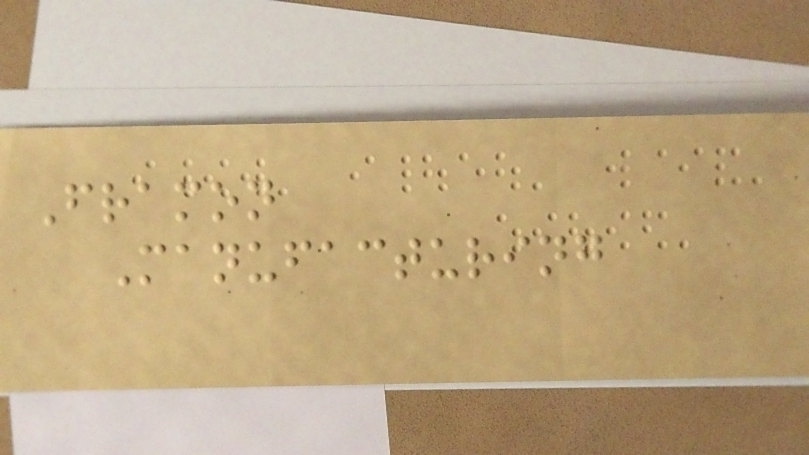Framon
Manufacturing
